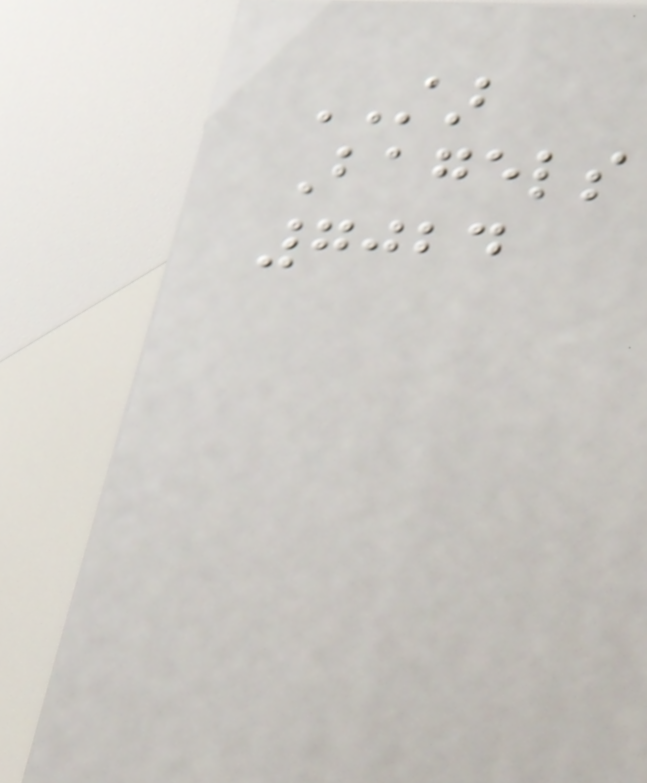STAR
Bagels
7024
